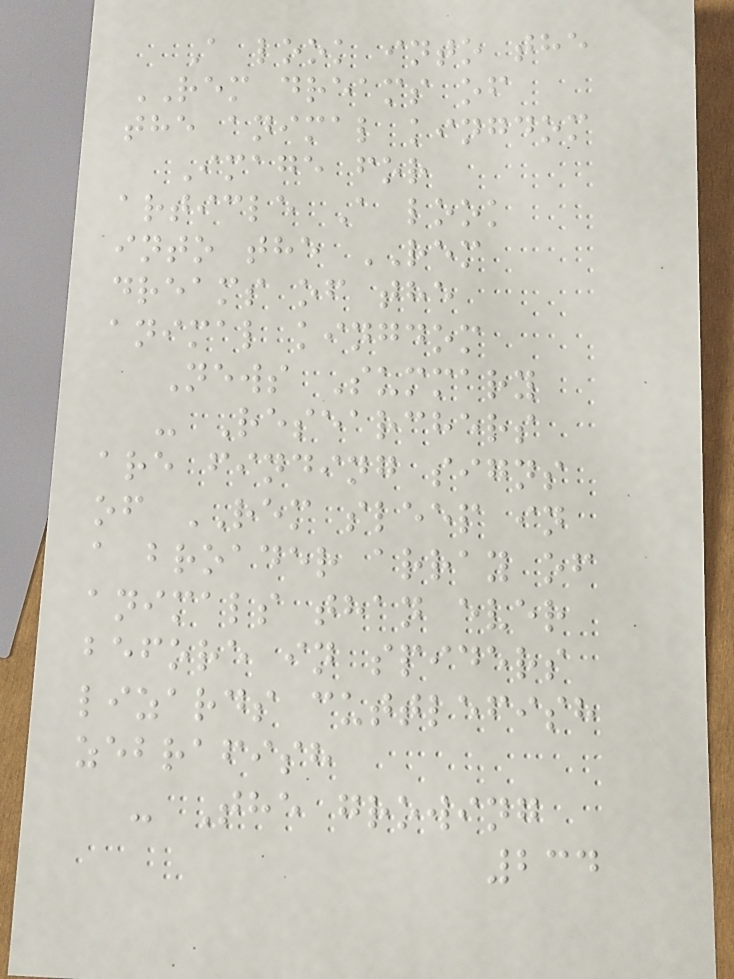A look into the
REM dreams of
the animal kingdom
Image for
article A look
into the REM
dreams of the
animal kingdom
News Summary
- Researchers
are finding signs
of REM sleep in
a broader array of
animals than ever
before in spiders
lizards cuttlefish
zebrafish
- The growing
234
